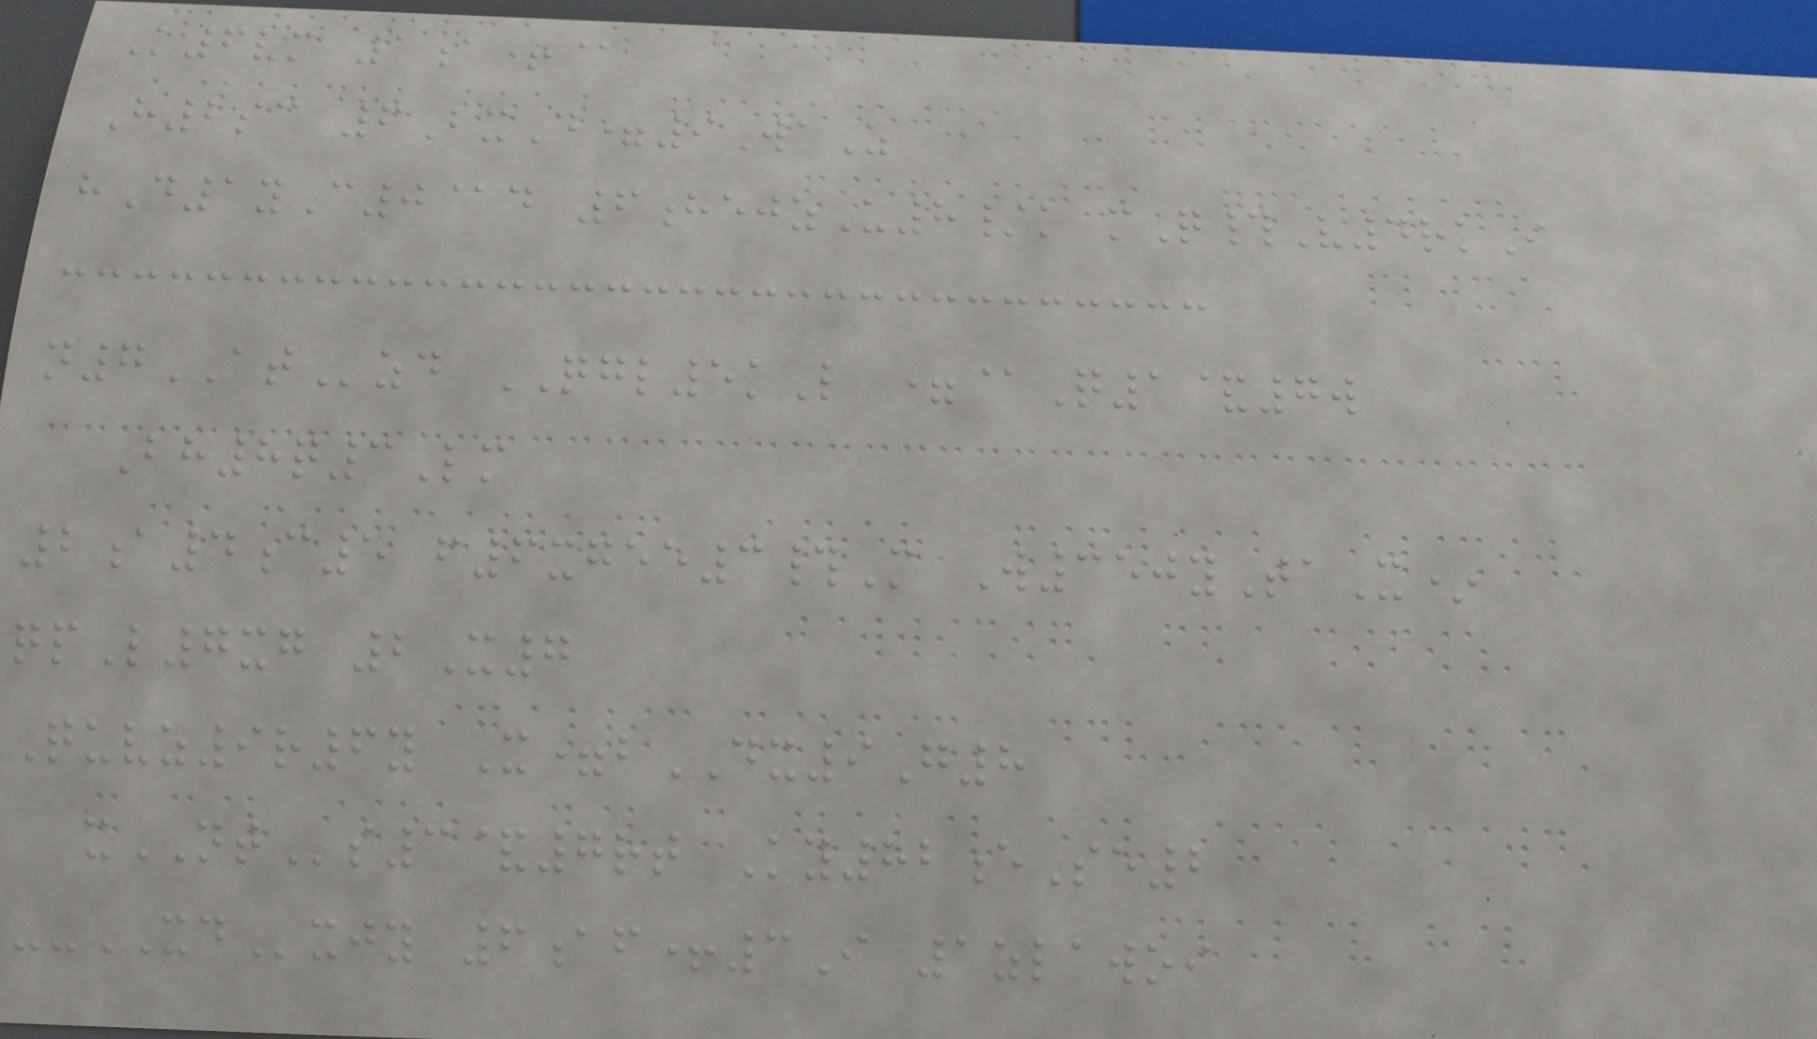K6vm 1a+@
H2sc 6BxD=9WaZ
hD1yC0@d 6hejzU8/k mQ#V4rkI
n7ATzd QGL5kL =@Q1&7w
Bh8q3Lm
2a4c5 f6xgee3#M W350yTaX*
qpL7xg 2X7
Quvz9r6y X=bDX9G8
xNTs3&7rt Ky82eSe2
--XDxjy 6af+3I 1zlawoi
